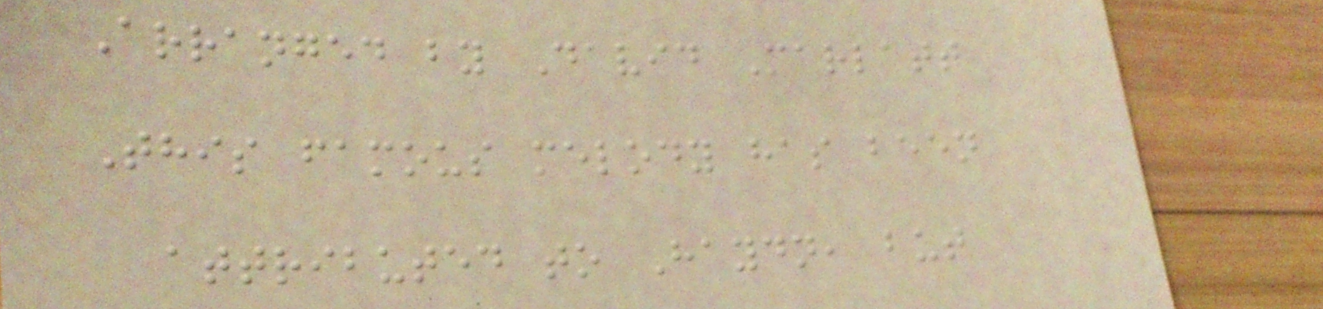Arranged by David Marlatt
This famous melody has been
attributed to Haydn, but
